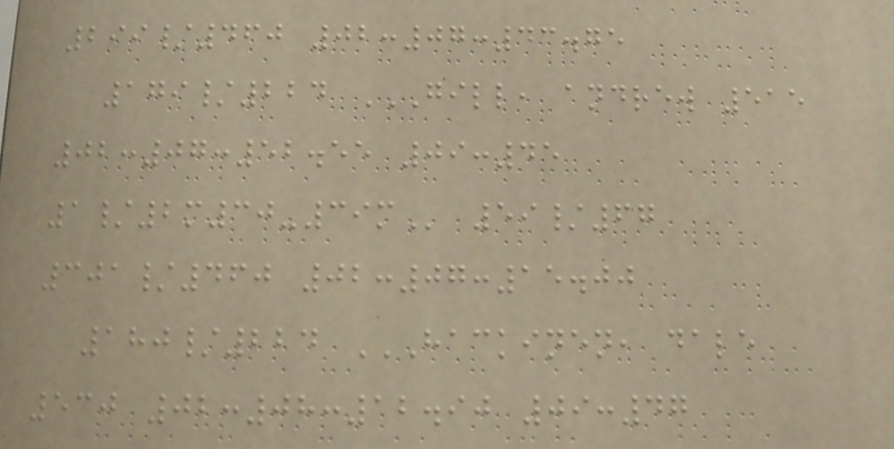299/460 02:07:43.75
179/224 GILL, ANDREW 515
02:07:52.55 09:45
1/2M30-39M 59/67
301/460 02:07:15.00
180/224 HACKINEN, DALE
530 02:08:12.90 09:47
